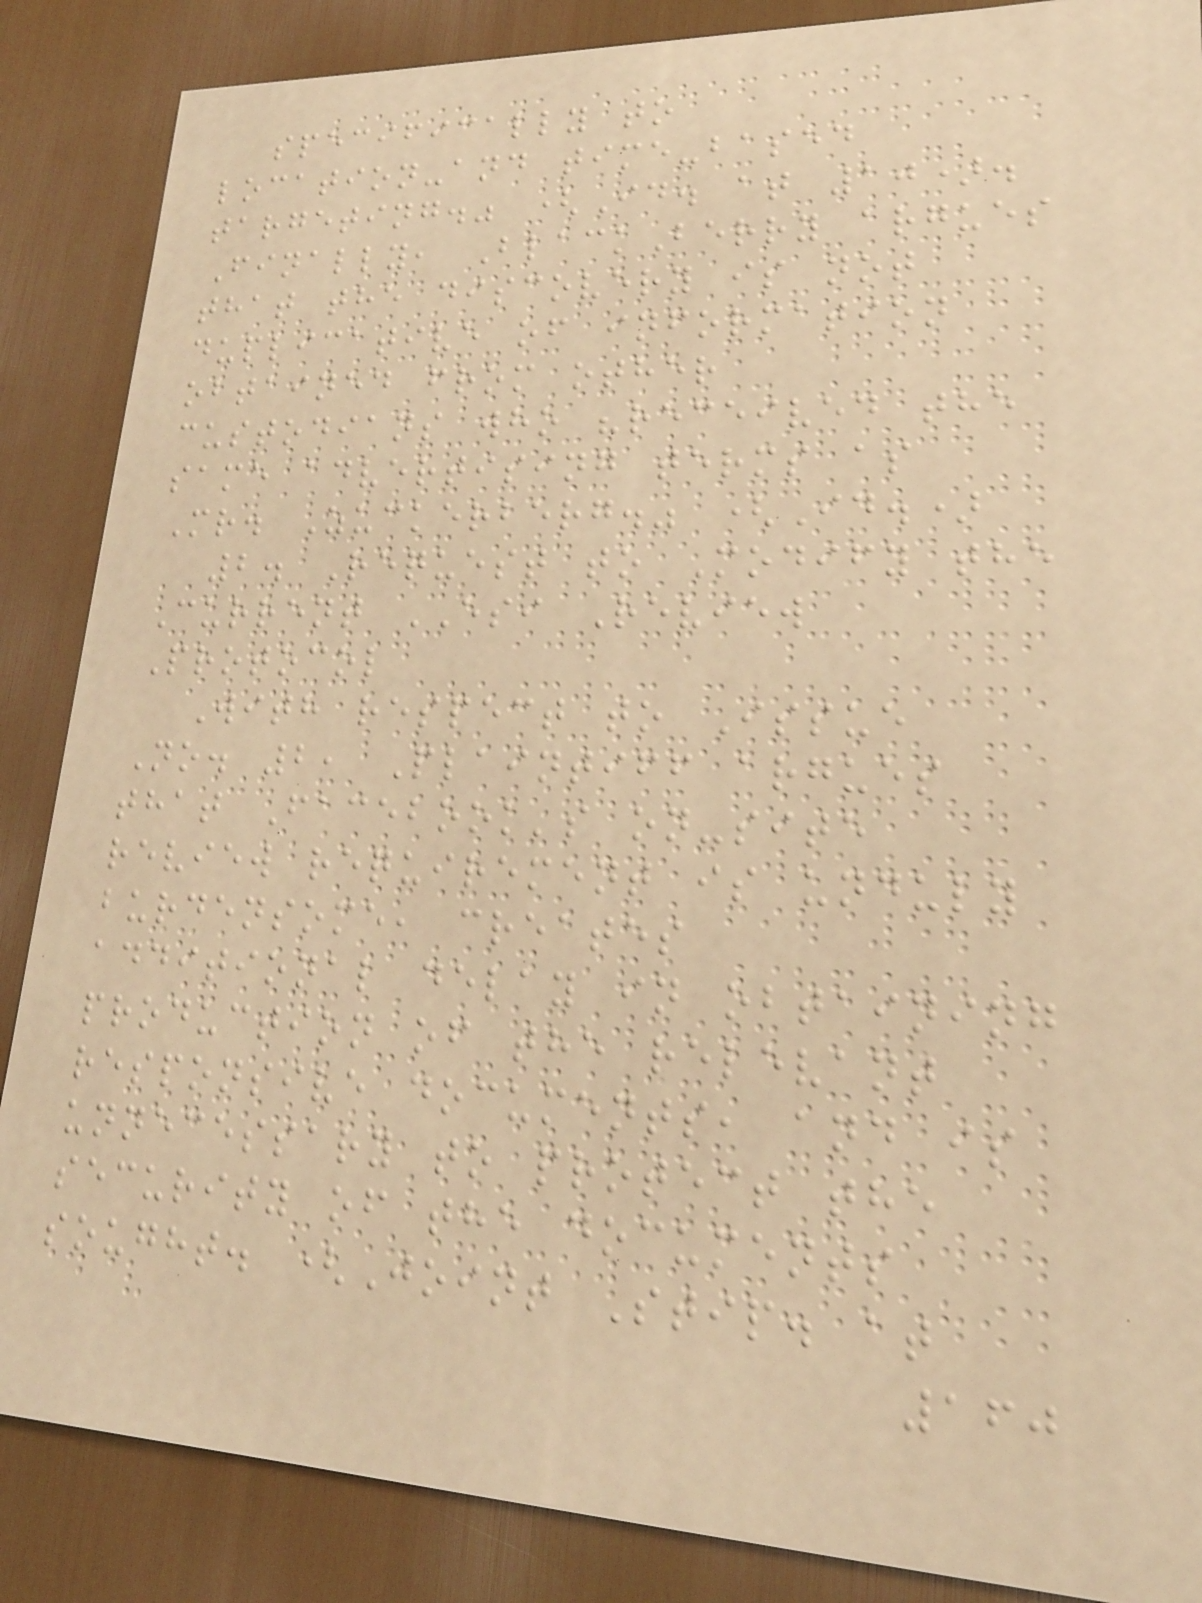specifically to
location-and time-based
targeting." (Id. at 10).
Finally, BlackBerry argues
that the discovery is not
duplicative of information
obtained from other
custodians who "received the
same advertising terms as
Mr. Zuckerberg." (Id.)
2. Request to Modify the
Current ESI Review
Protocol
With respect to Issue
No. 2, Plaintiff argues
that Facebook's on-site
review requirement is unduly
burdensome, creates
additional delay in obtaining
production of the relevant
responsive documents, and is
unnecessary to protect the
security of the documents
sought. (Joint Stip. at
160
